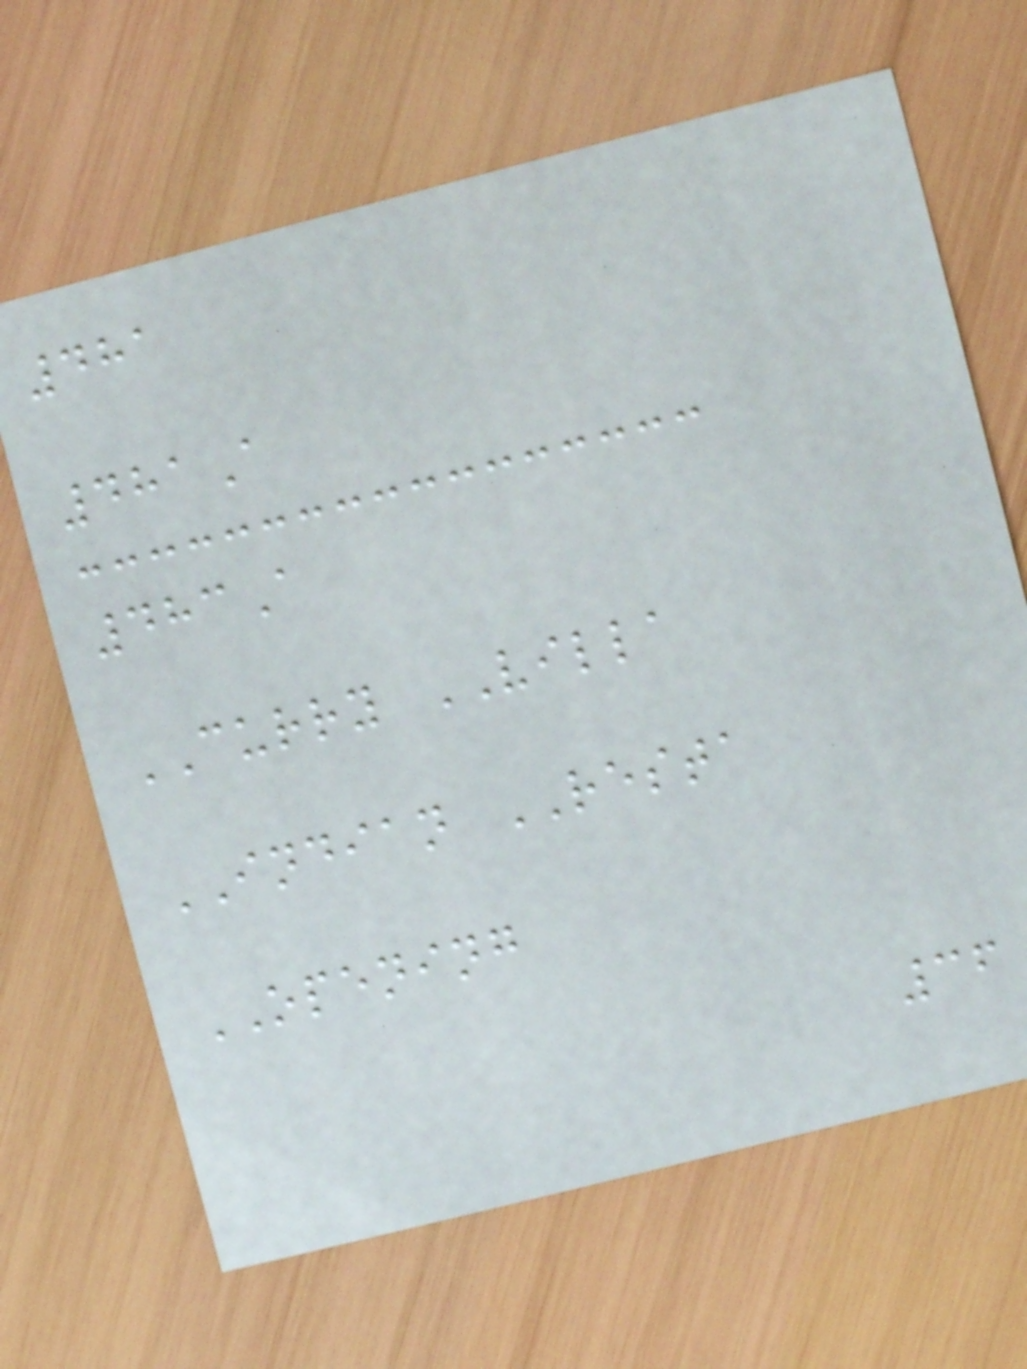481
481A
483A
CURRY VILLA
INDIAN RESTA
OPENING
36
